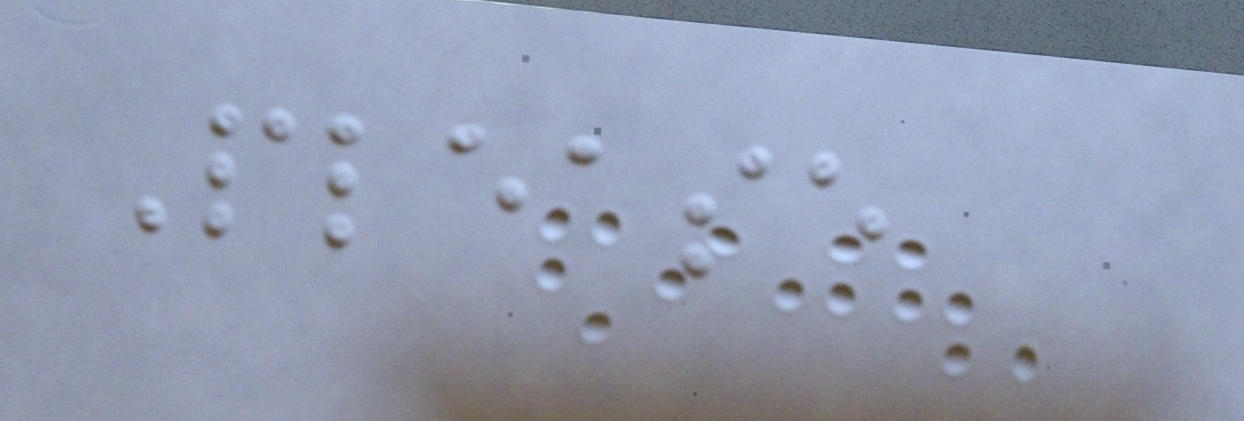Please
